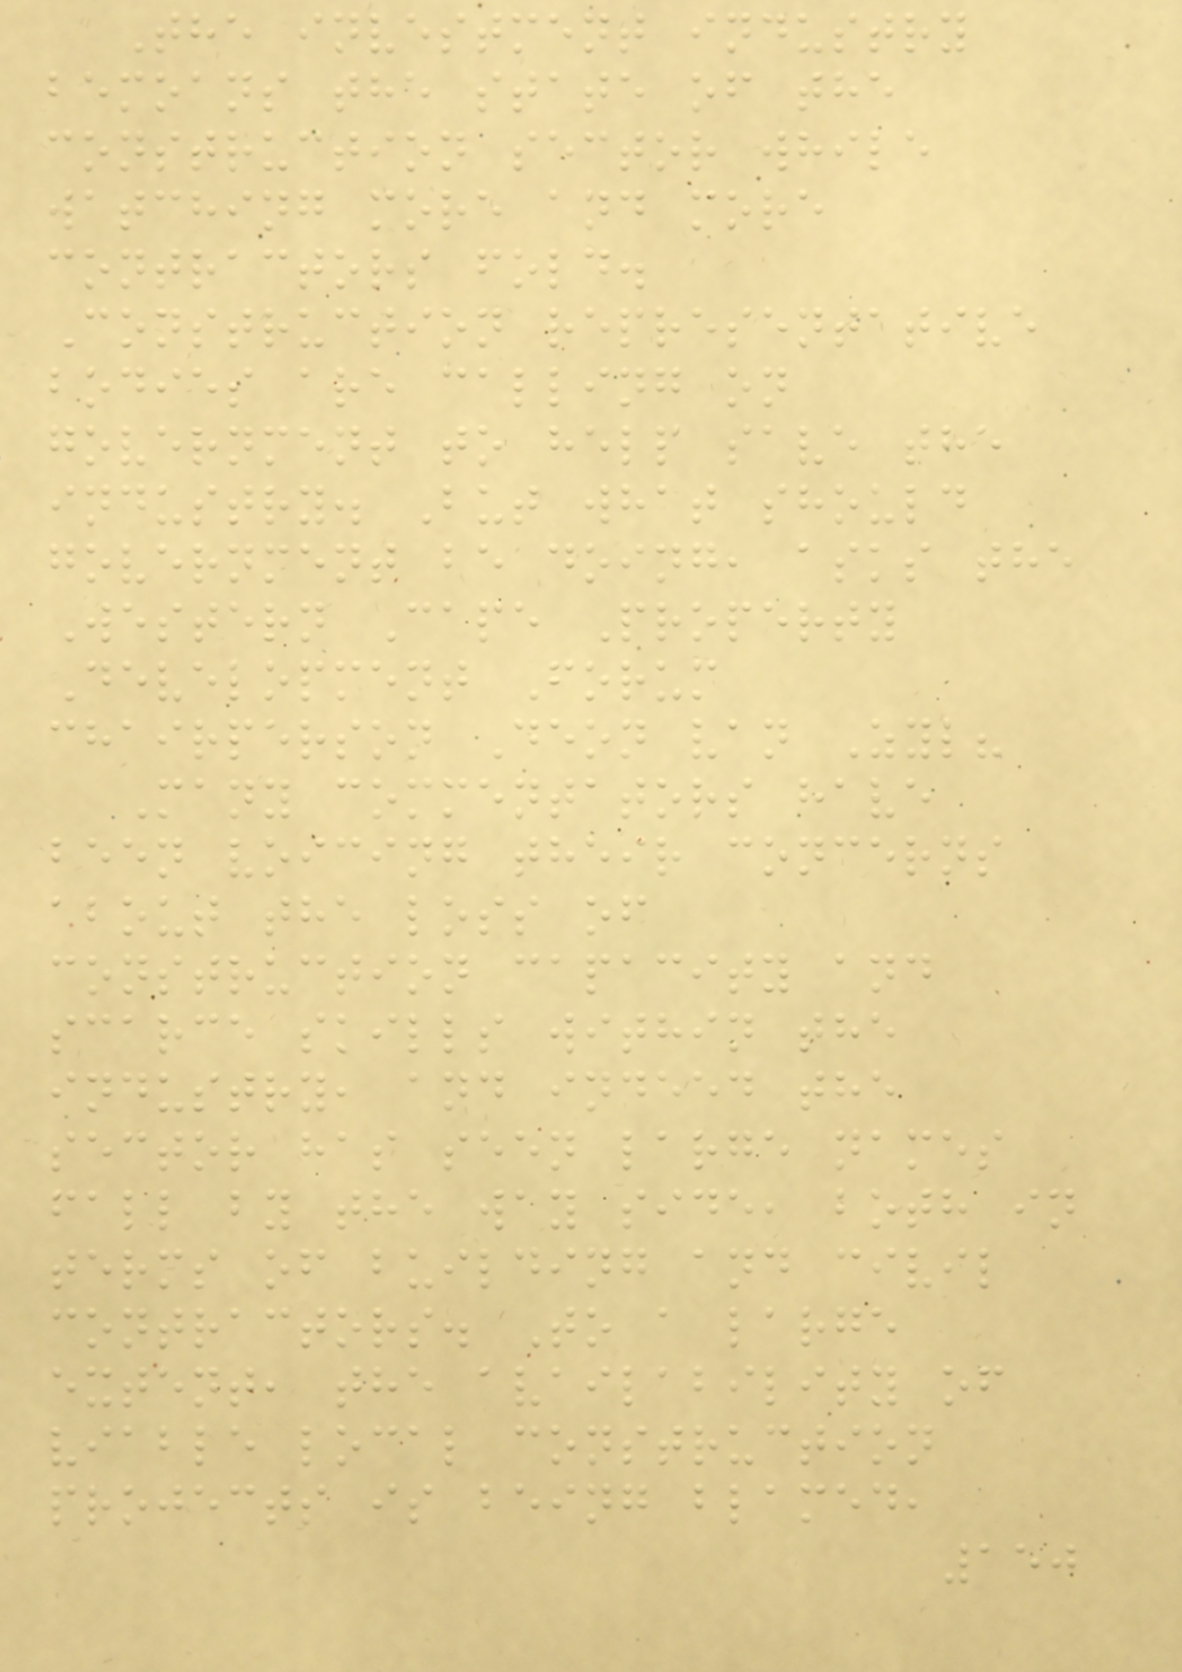The investment industry
bemoans the state of the
construction sector while
watching more and more
contractors fold.
Construction representative
bodies are calling on
government to help save the
industry. But what should
government be doing, asks the
Western Cape Property
Development Forum
chairperson Deon van Zyl?
Many commentators have
been voicing their concerns
about the loss of
construction capacity and
scarce skills within the
industry, and indeed the
sector has seen large names
fall by the way side, both in
terms of building and civil
contractors. To a large
extent, the availability of
viable local construction
projects is being blamed,
150
